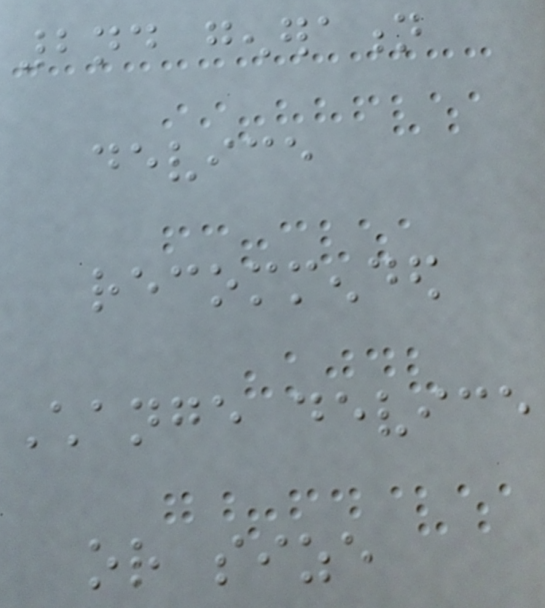2nd generation
device
recommended
Change device
or size
